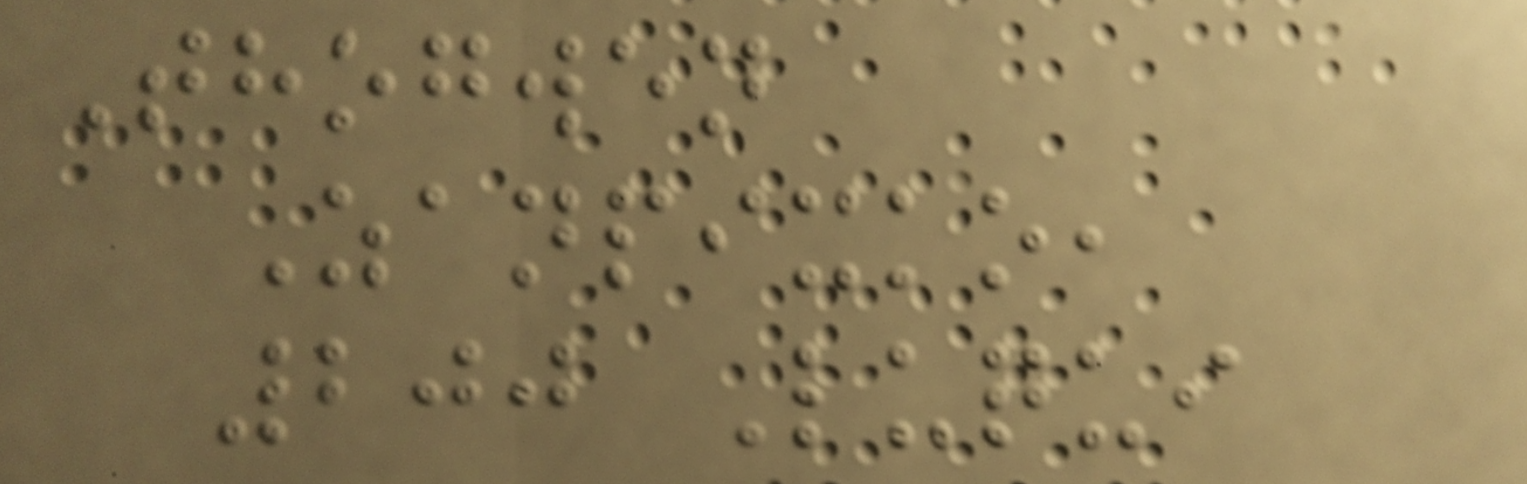Thogwen
Zanpixko,
200 Luqui
